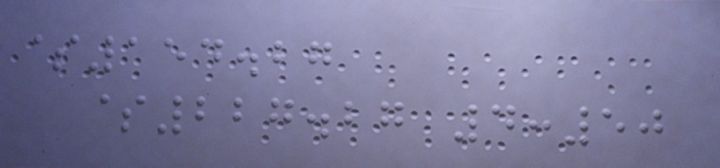$154.27
$227.27 4:50
